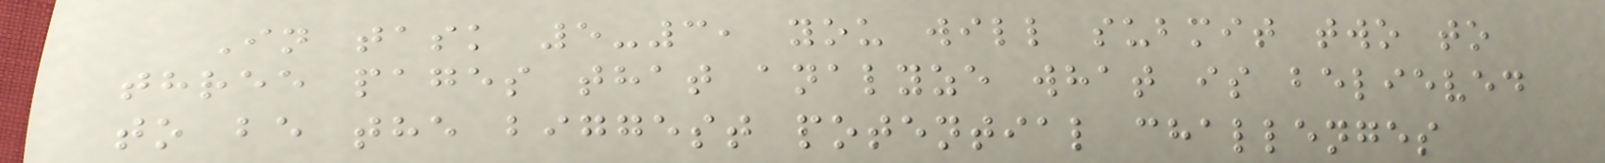In task 5-3, you will submit two to
three pages that analyze what is believed
to be the biggest potential challenges
